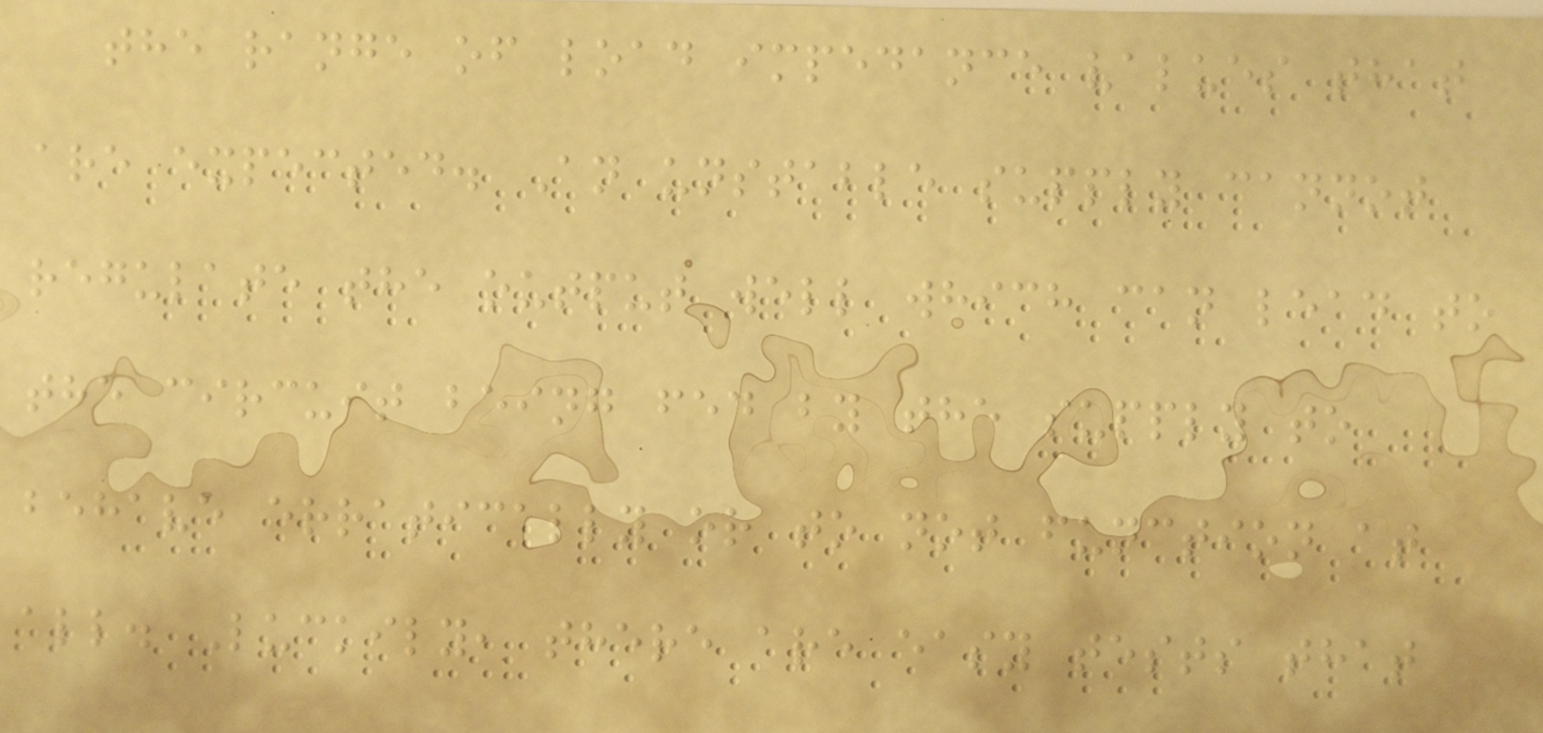the range of load impedance values that
are expected. An unstable supply cannot
regulate the output well which can lead to
the circuit being fed by the supply to
behave erratically or to not function at
all. Luckily, there are easy tests that
